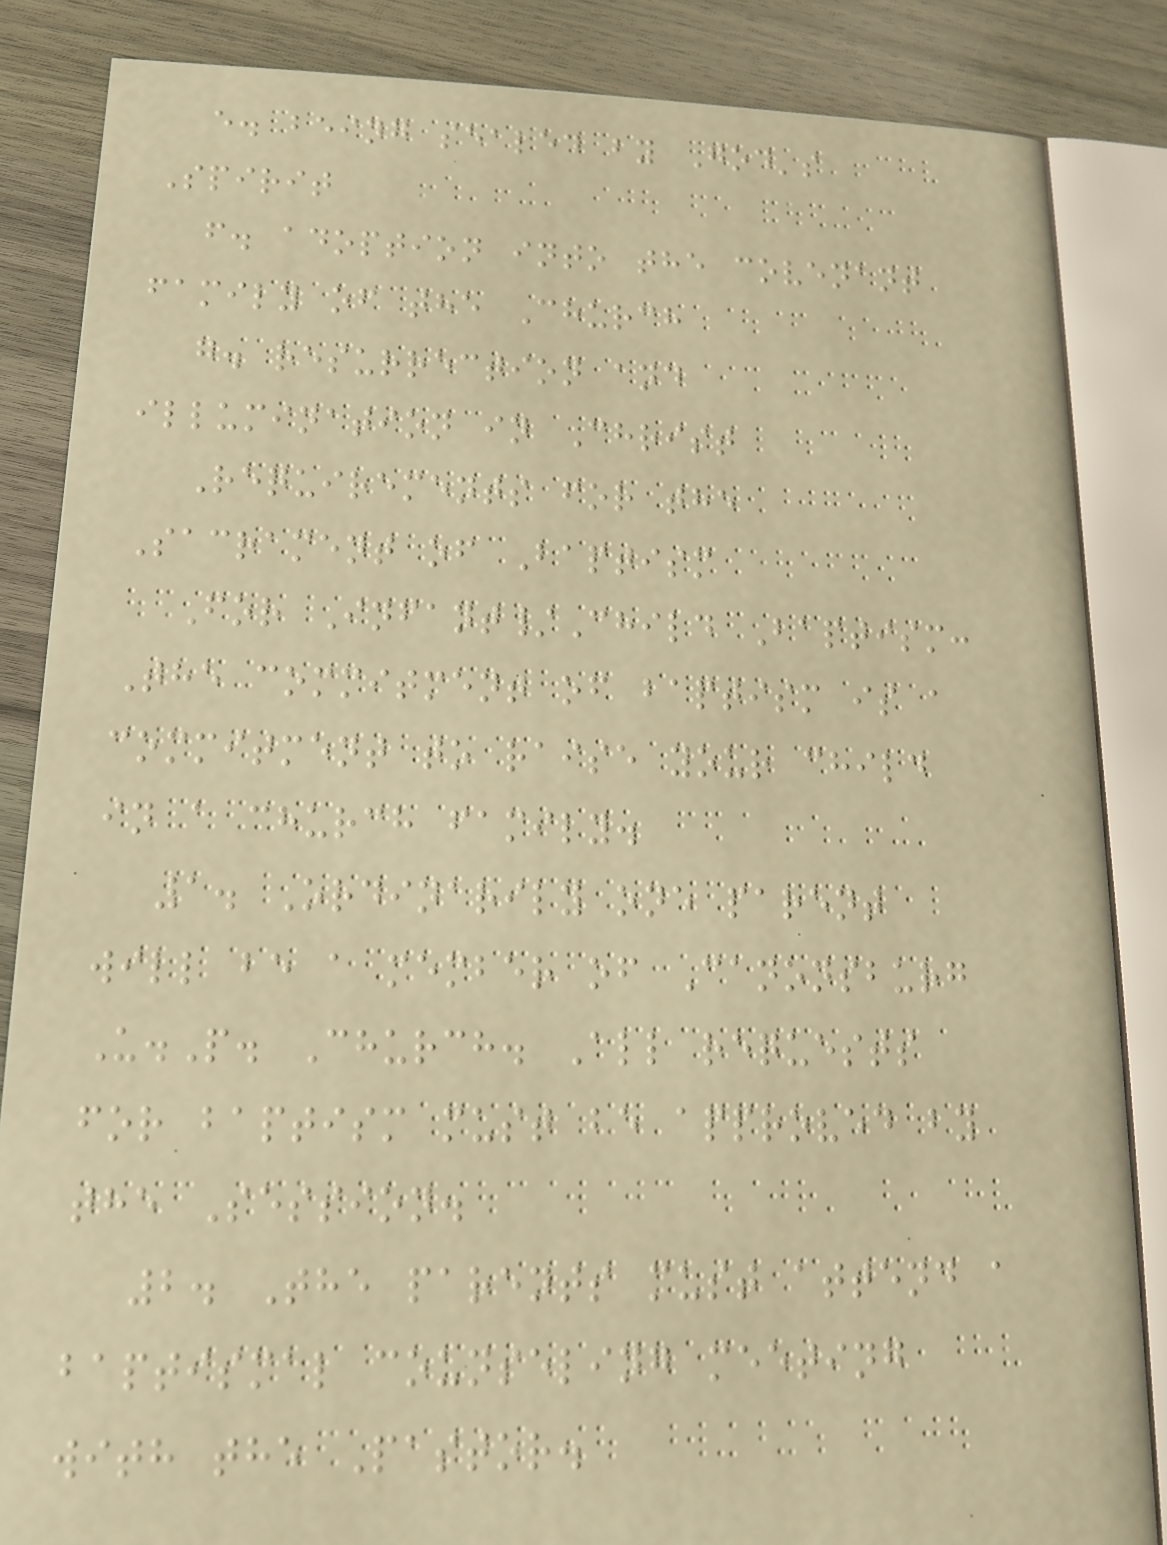e. being sealed by God's
Spirit
f. adoption into the covenant
family of the Church
g. resurrection and
illumination in Christ
Requirements for the
Sacrament of Baptism
For Infant/Child Baptism:
The commitment of baptism is a
commitment to raise your child
in a church family.
1. Ordinarily one parent
will be a member of Canonsburg
U.P. Church. All requests
for baptism must be approved by
the Session.
2. The parents must attend a
baptismal counseling meeting
with the Pastor.
